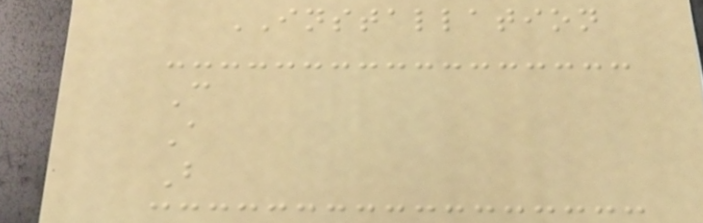INSTALLATION
C
A
B
